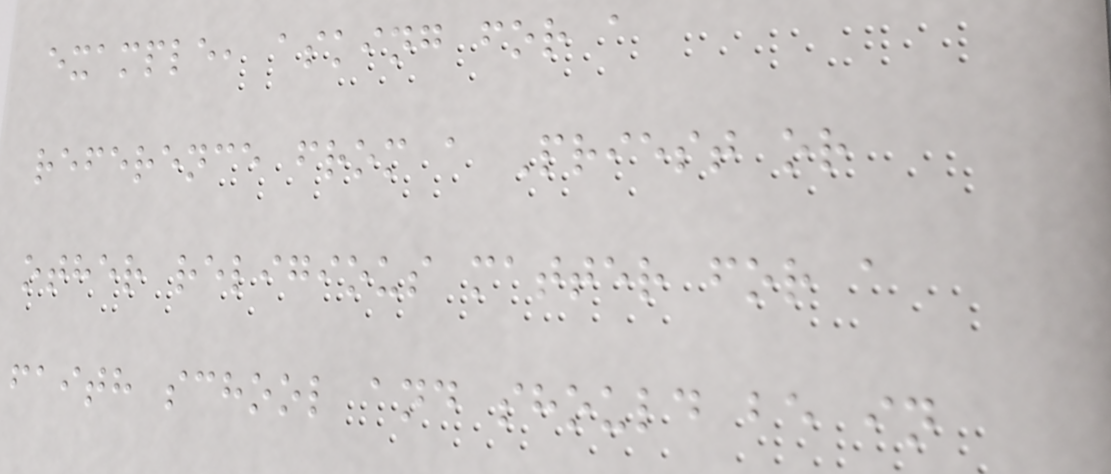example, asking for a
reference from a Priest or
other religious matter for a
faith school and should be in
